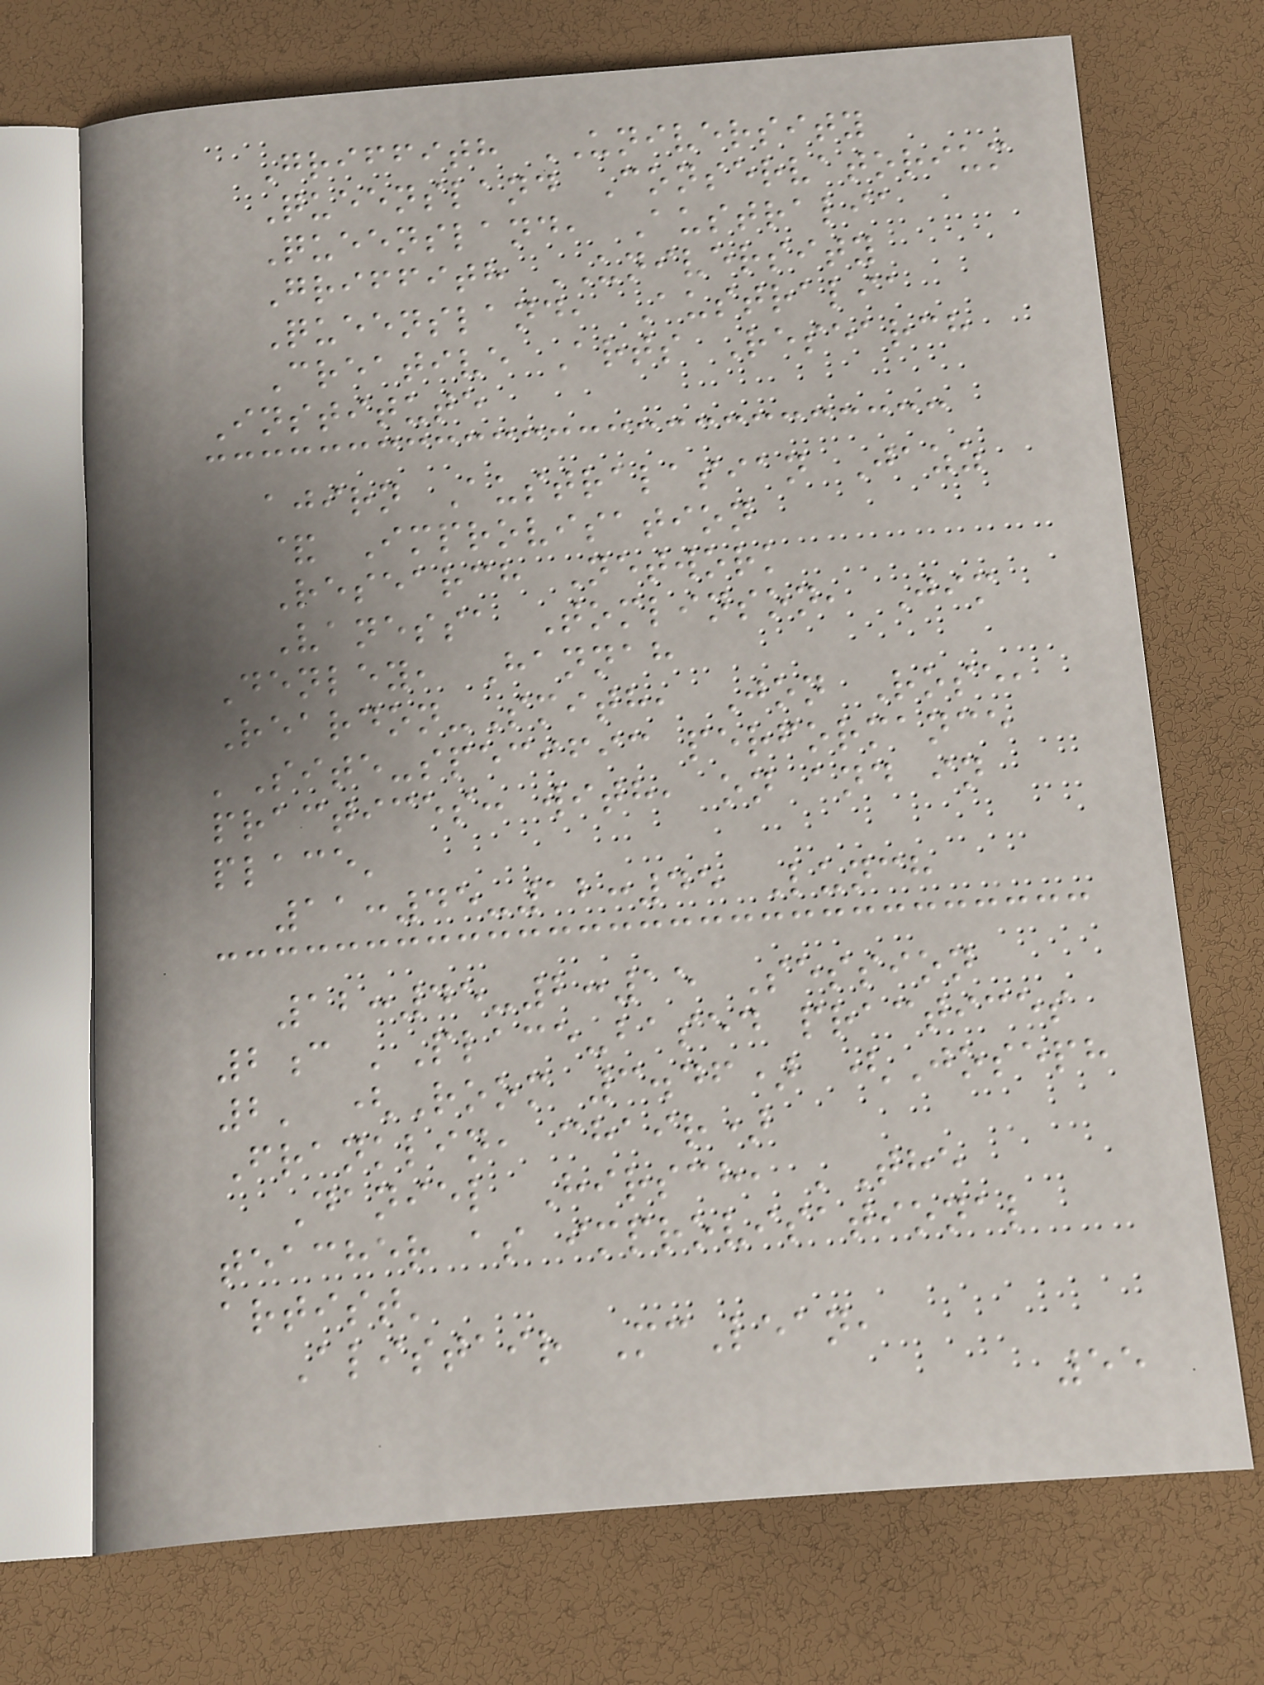Griffith UNIVERSITY
Queensland Conservatorium
Queensland, Australia
Griffith UNIVERSITY
Queensland, Australia
Creative Arts Research
Institute
ajirn Australasian Jazz
& Improvisation
Research Network
Vanessa Tomlinson, Jim
Denley, Hannah
Reardon-Smith, Jon Rose,
'Site-specific performance
practices: with, on and in
place'
11:45-12:45 Lunch
12:45-2:15 Session
2c 'Place-based practices
2' (Room 3.46) (Joseph
Franklin, chair)
Daniel Hirsch, 'The
teacher as improvisational
artist'
Alistair McLean,
55
